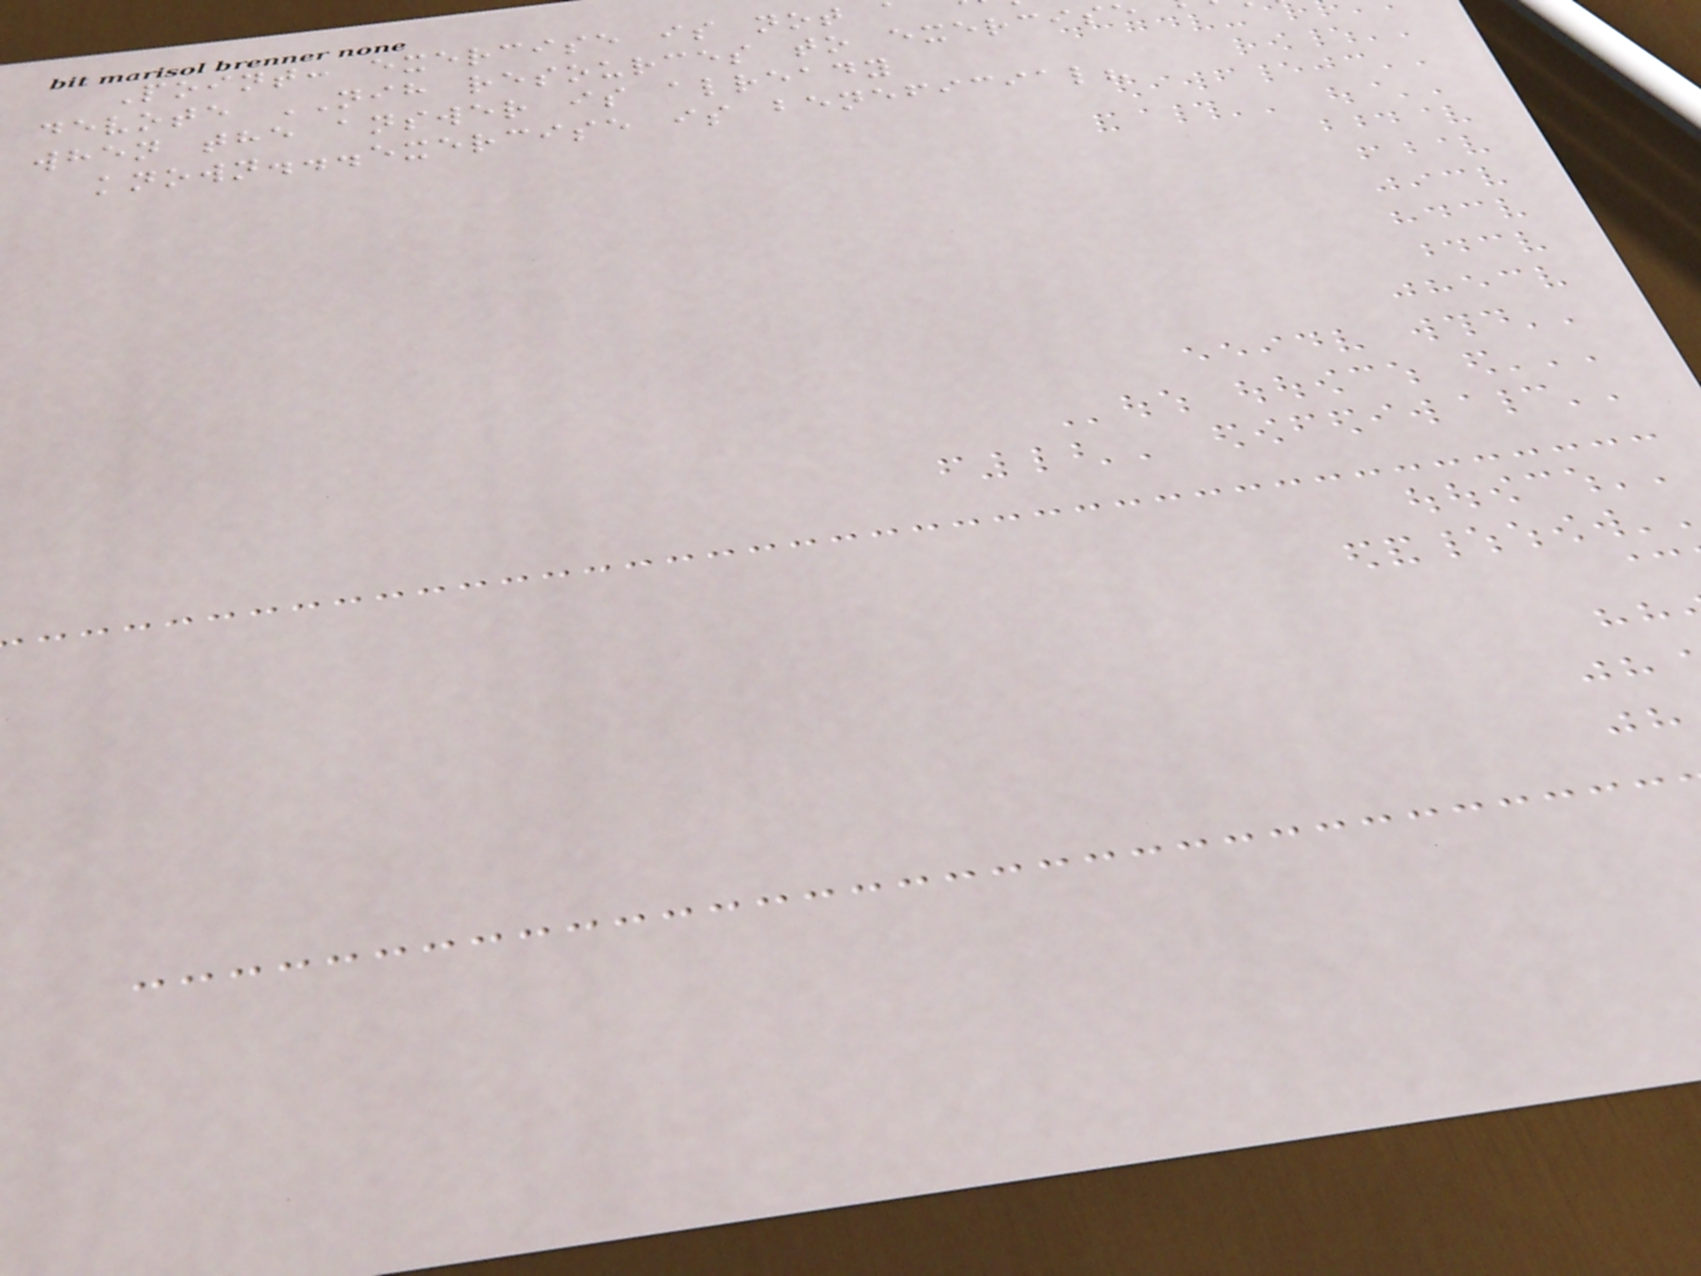Point: exercise is not
devote NIH resources to exercis
when the answer is already
known...exercise is beneficial?
